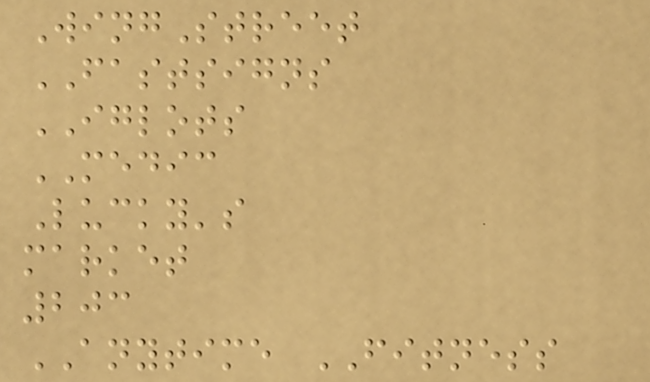WingStreet
FASTSIGNS
IGLOTS
MEDIC
Lucky's
market
203
ANYTIME FITNESS
